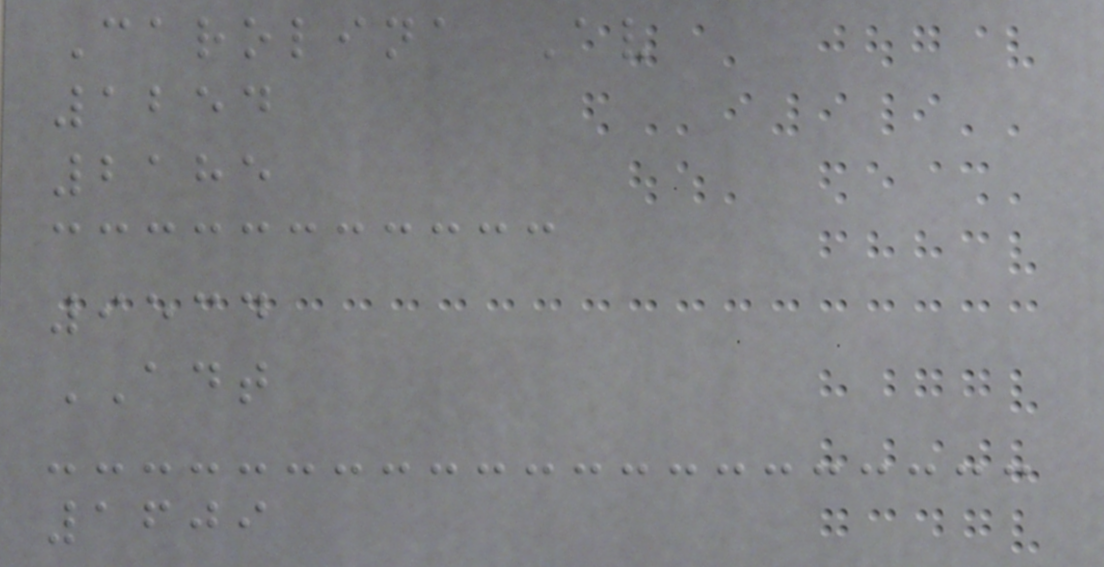Carolina Av
1254
2185
9534
ADT
1609
